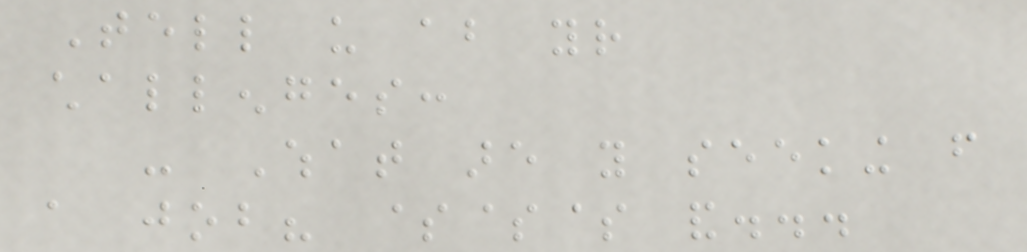Tell us about your
challenges:
- What are you seeking from
a job? $$$ and...
